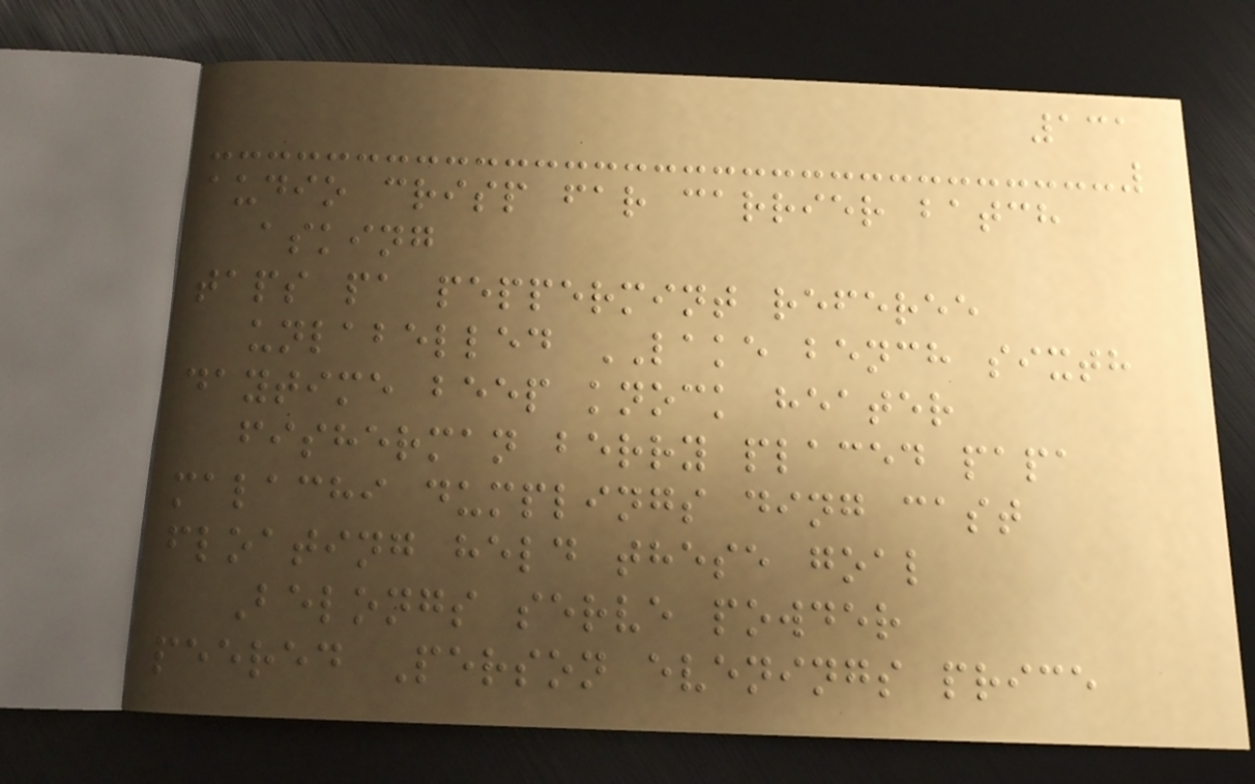131
audio crisp far carrier batch
asking
taps pa peppermint referee
unlabelled LAKE bench sixth
daytime beep knock heater
fisherman berry placed papa
malachi dumplings ding cast
floating held these goal
Belongs serve powder
peered Person evenings price
